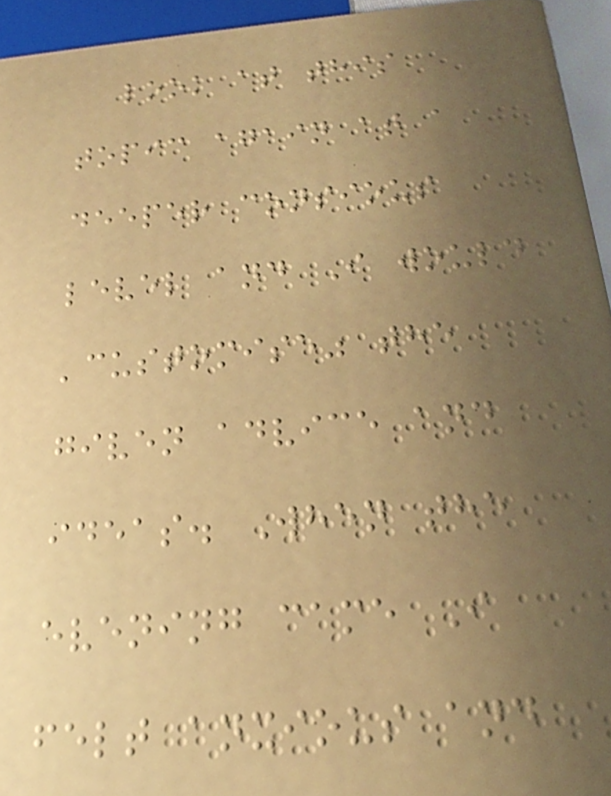look at this
topic again at a
deeper consious
level and I would
'customise" the
given advice and
ideas. When the
evening came I
felt anxious and
